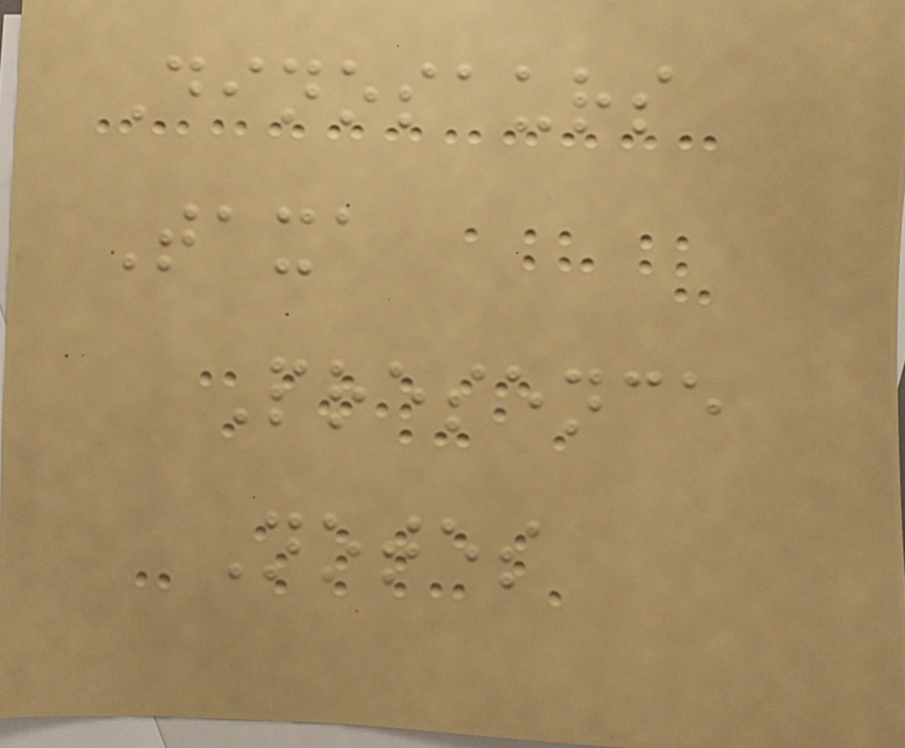Dinosaurs
Taxa
Presence
Notes
